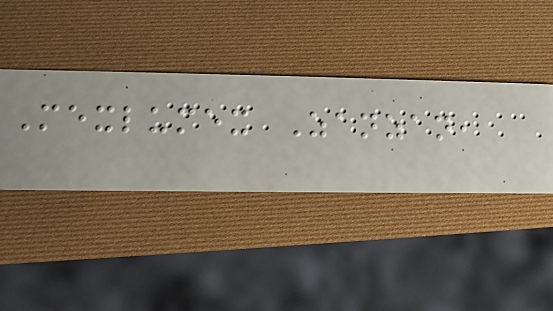Mexlumex Zanzan,
